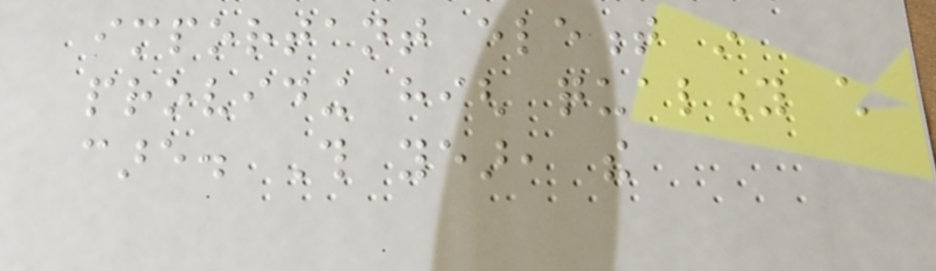important element in
providing high quality child
care. This year, the
